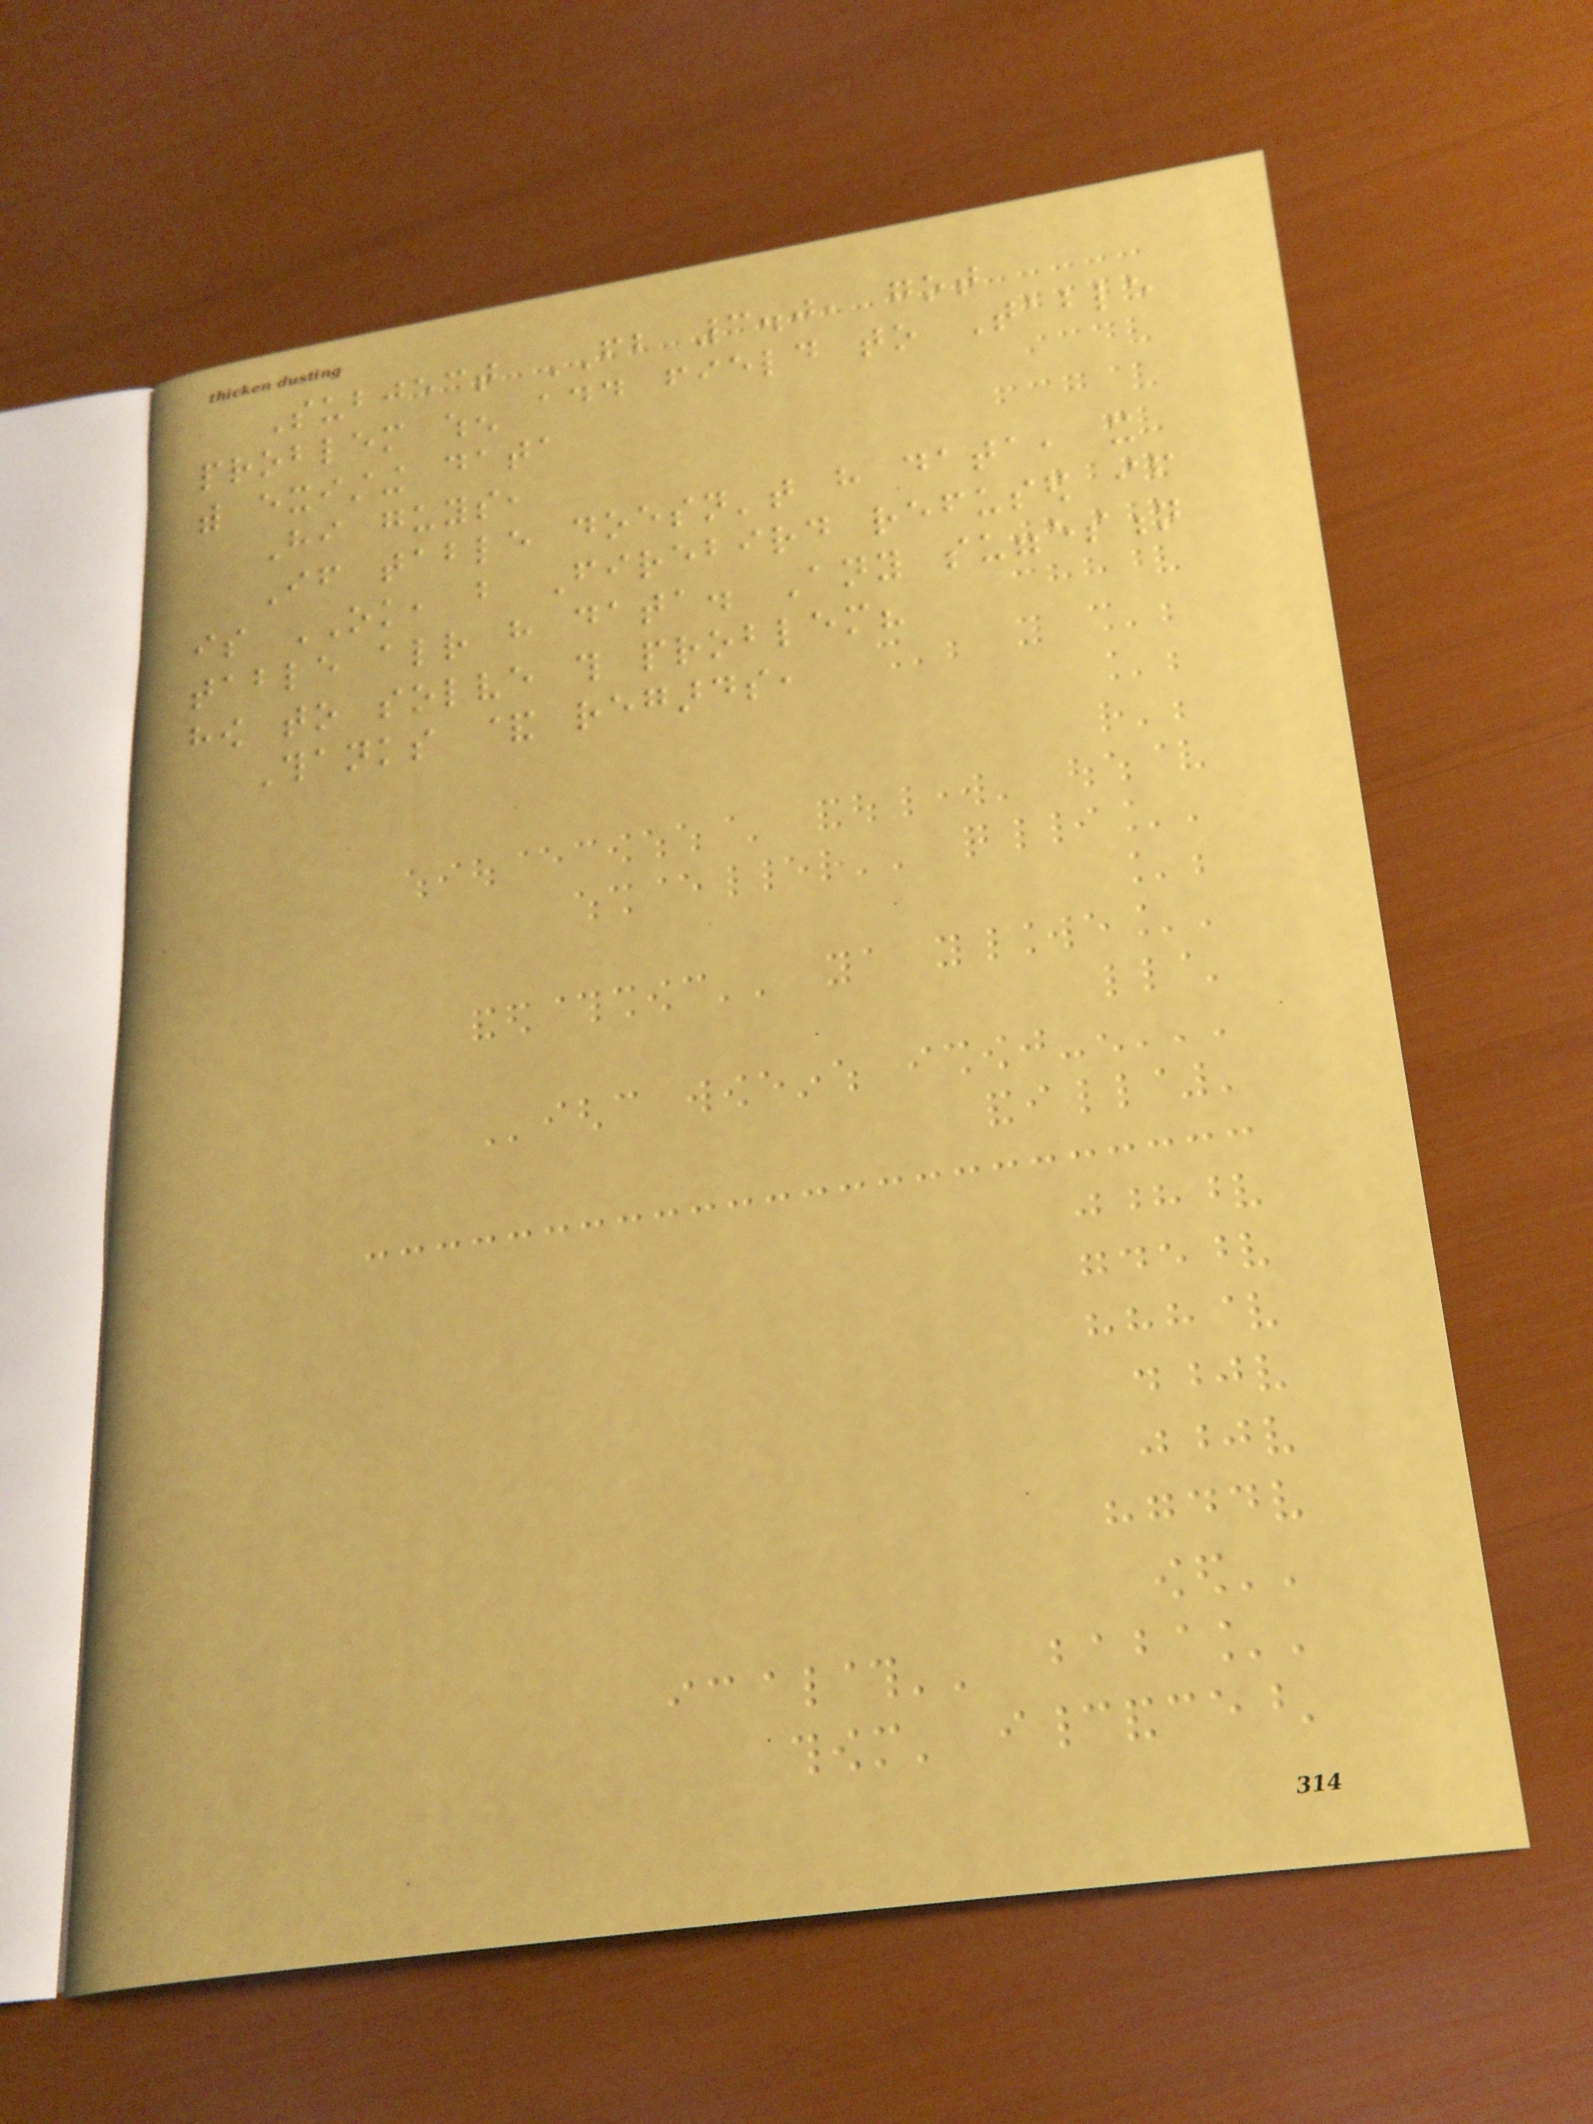Subject FB 3.0, got
problem when add field to Table
with existing data
Hi guys,
If table doesn't have data, it
is OK, but Firebird refused if
table already have data. Any suggestion
how to solve this problem?
Thanks & regards,
